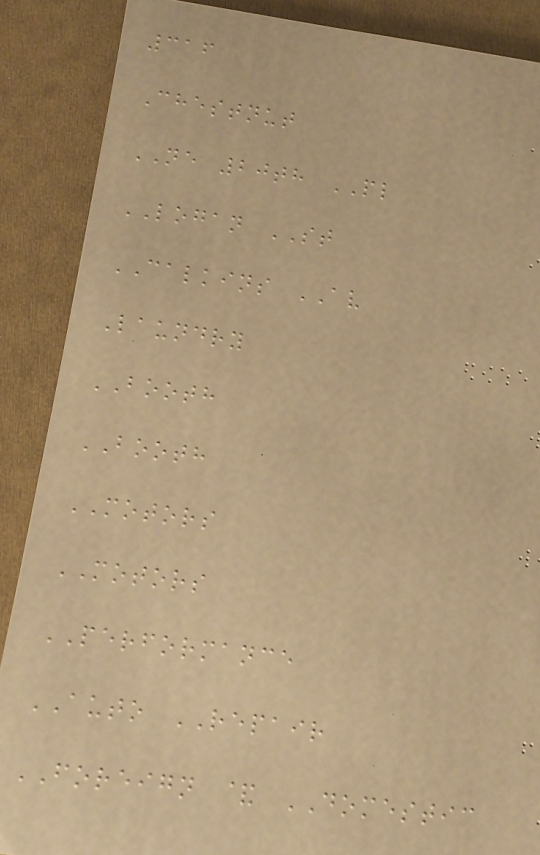316
Chestnut
NE 20th PL
LOGAN ST
CALKINS AV
Laundry
BOOTH
BOOTH
MOTORS
MOTORS
PERFORMANCE
AUTO REPAIR
FOREIGN & DOMESTIC
